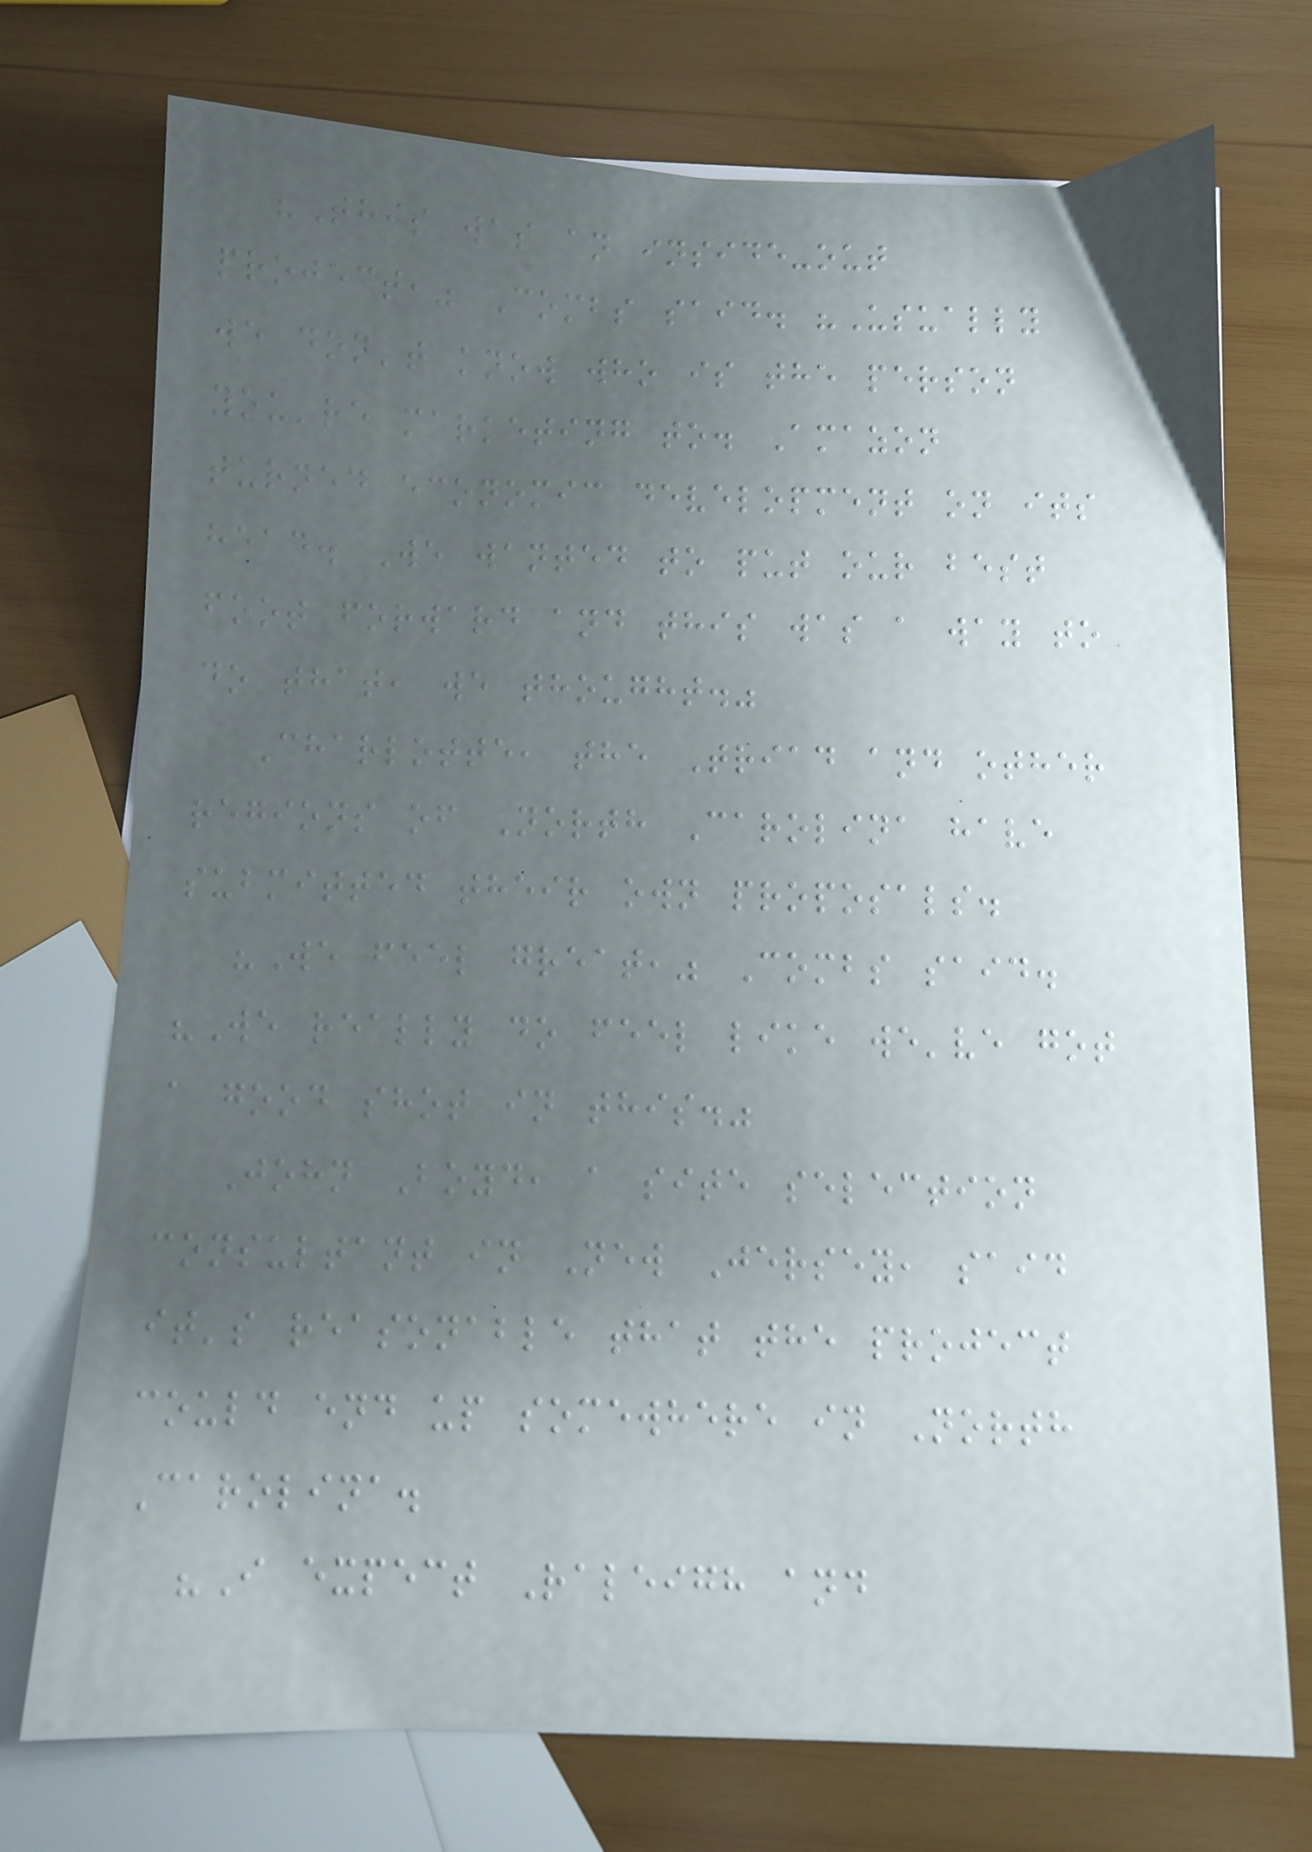"This was an inside-out
project," Combs said. "Usually
we don't know who is the person
you're marketing to. Amazon
turned economic development on its
head. We wanted to put our best
foot forward and this was a way to
do that, we thought."
Charlotte, the Triad and other
regions of North Carolina have
submitted their own proposals.
"We feel great," Combs said.
"We really do feel like we've got
a good shot in this."
John Boyd, a site selection
consultant in New Jersey, said
it's reasonable that the project
could end up somewhere in North
Carolina.
"I expect Raleigh and
